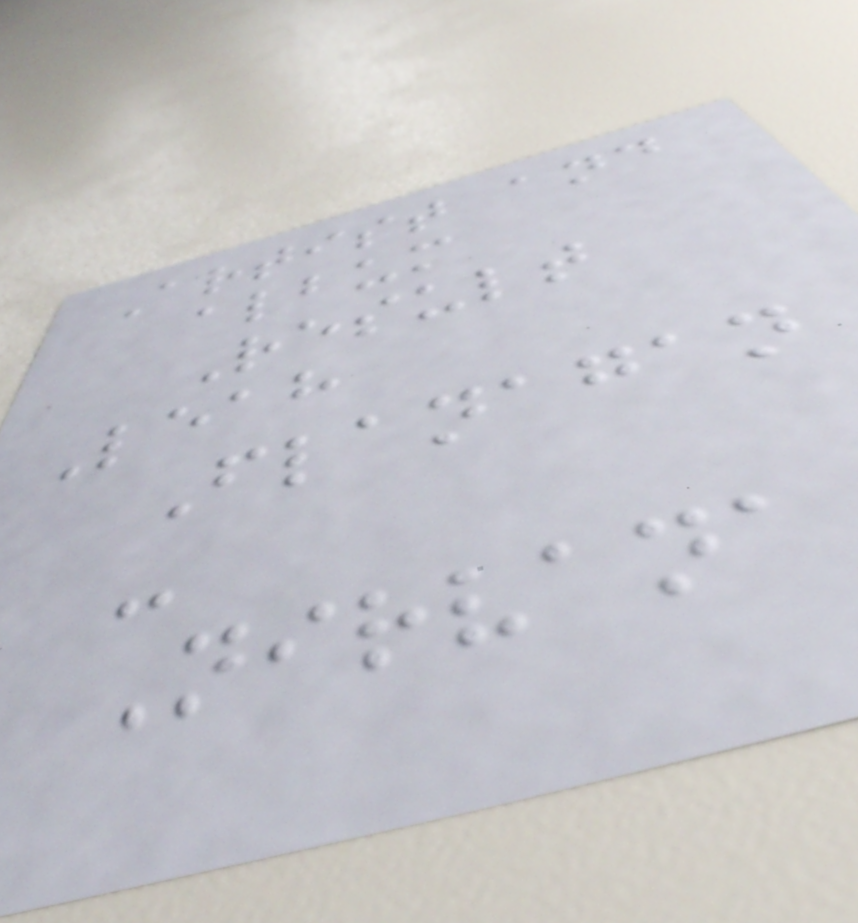Artist and
album
Result
Leah
Flanagan
-
Nirvana
